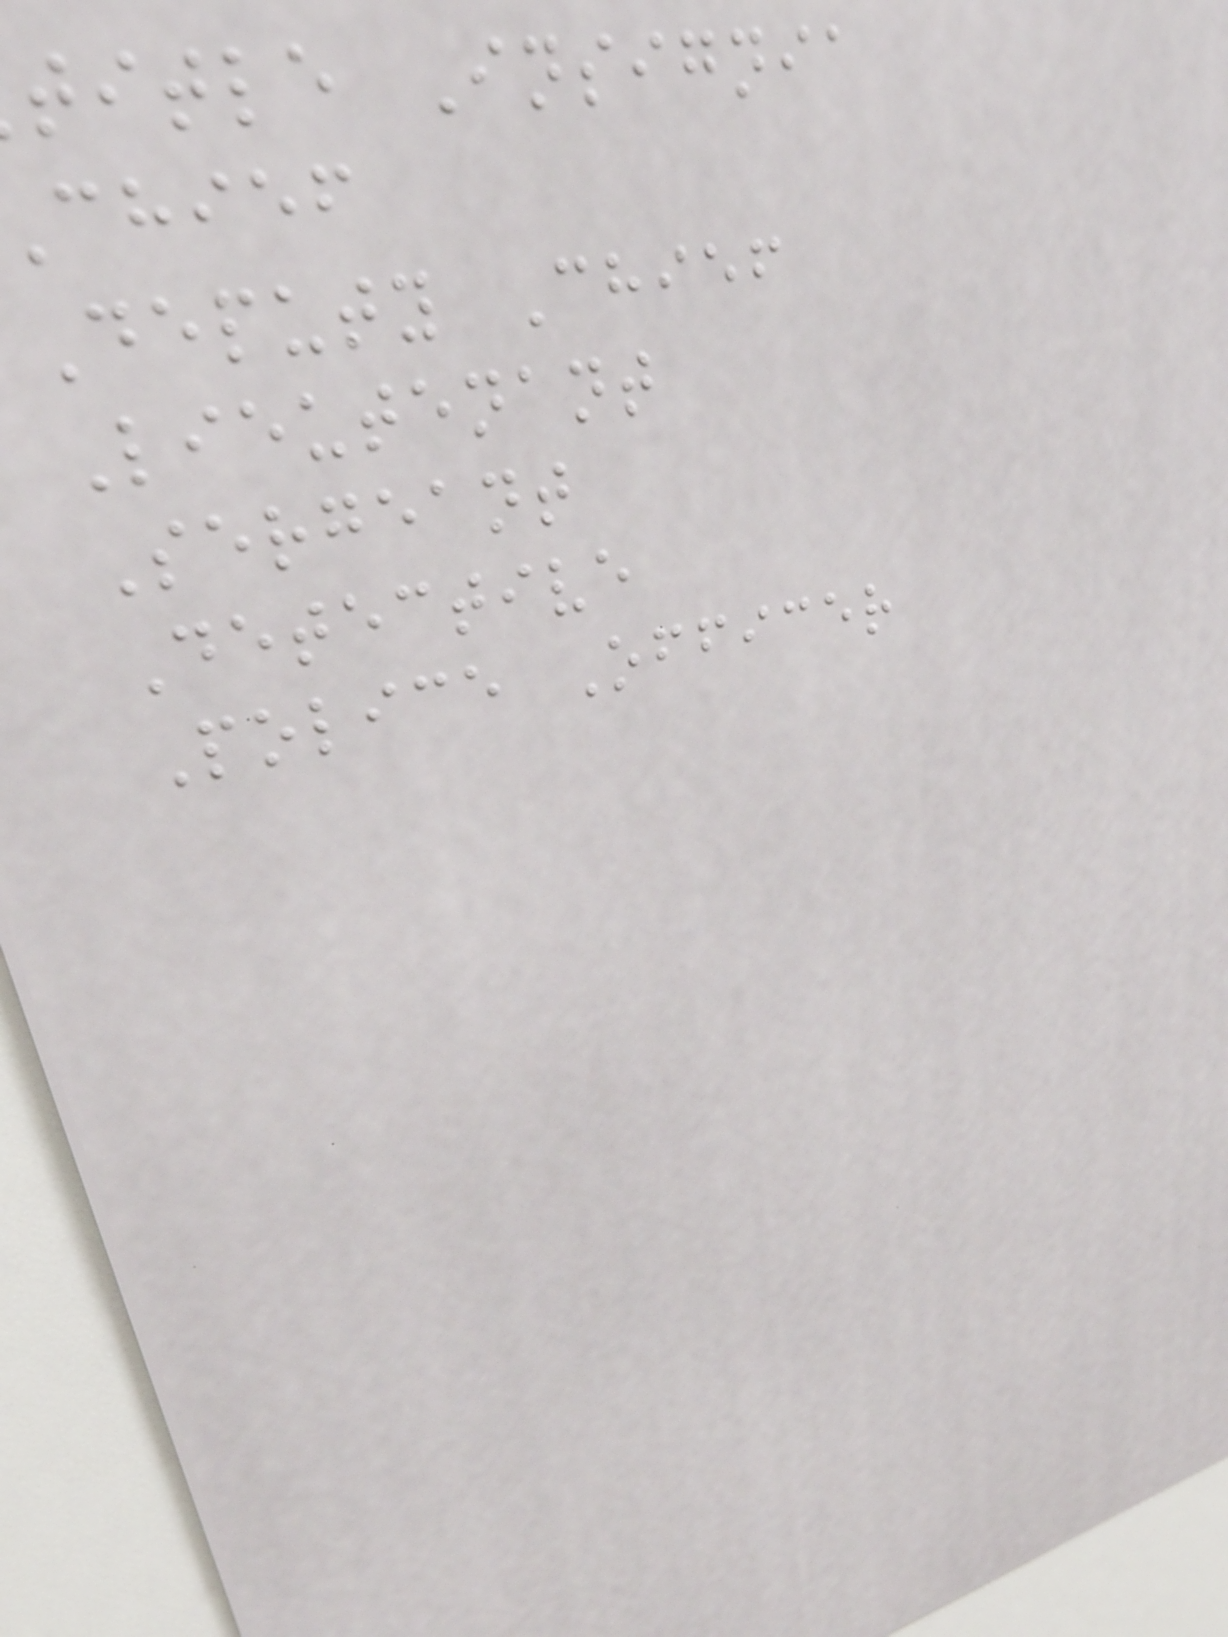title Insignia
chief
Deputy Chief
Lieutenant
Sergeant
Detective
Police Officer
